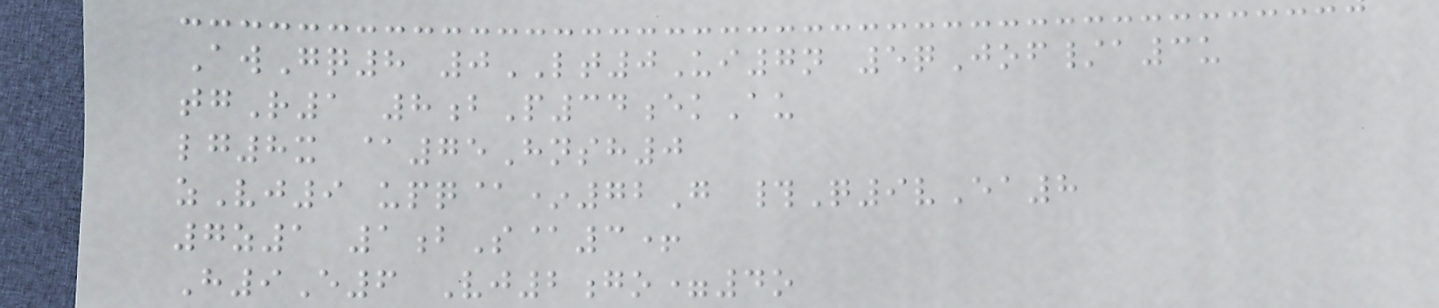AwGq8 0LT0Ui7n 5qJof/a3u
tgR1 8bP34ekAu
lg8x @75Hnsh0
zVj9 upq@*72G #Q9vEa8
7z1 1bS@3+
H9E6 Vj2go=4o
